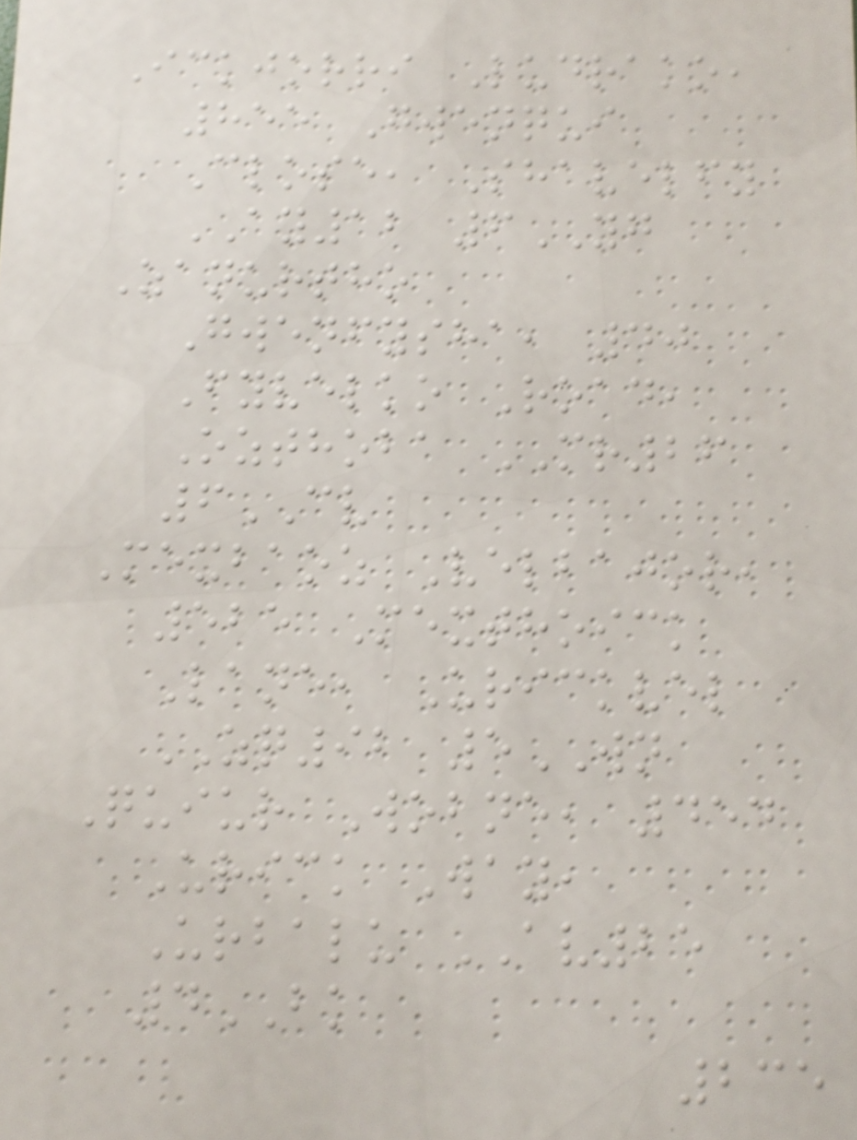Ickjorri Ludrako,
855 Gwenqui
Close, Shavelfy
AY12 6YG
Zanurtho
Gwenfysha, 40
Fyvelko Road,
Ozthoba MR26
6CV
Mexbaoz Velbajor,
525 Mexthoick
Lane, Urickvel
ZQ92 5WN
Quiur Wobne, 454
Urick Way,
Urbalu AV25
4BK
235
